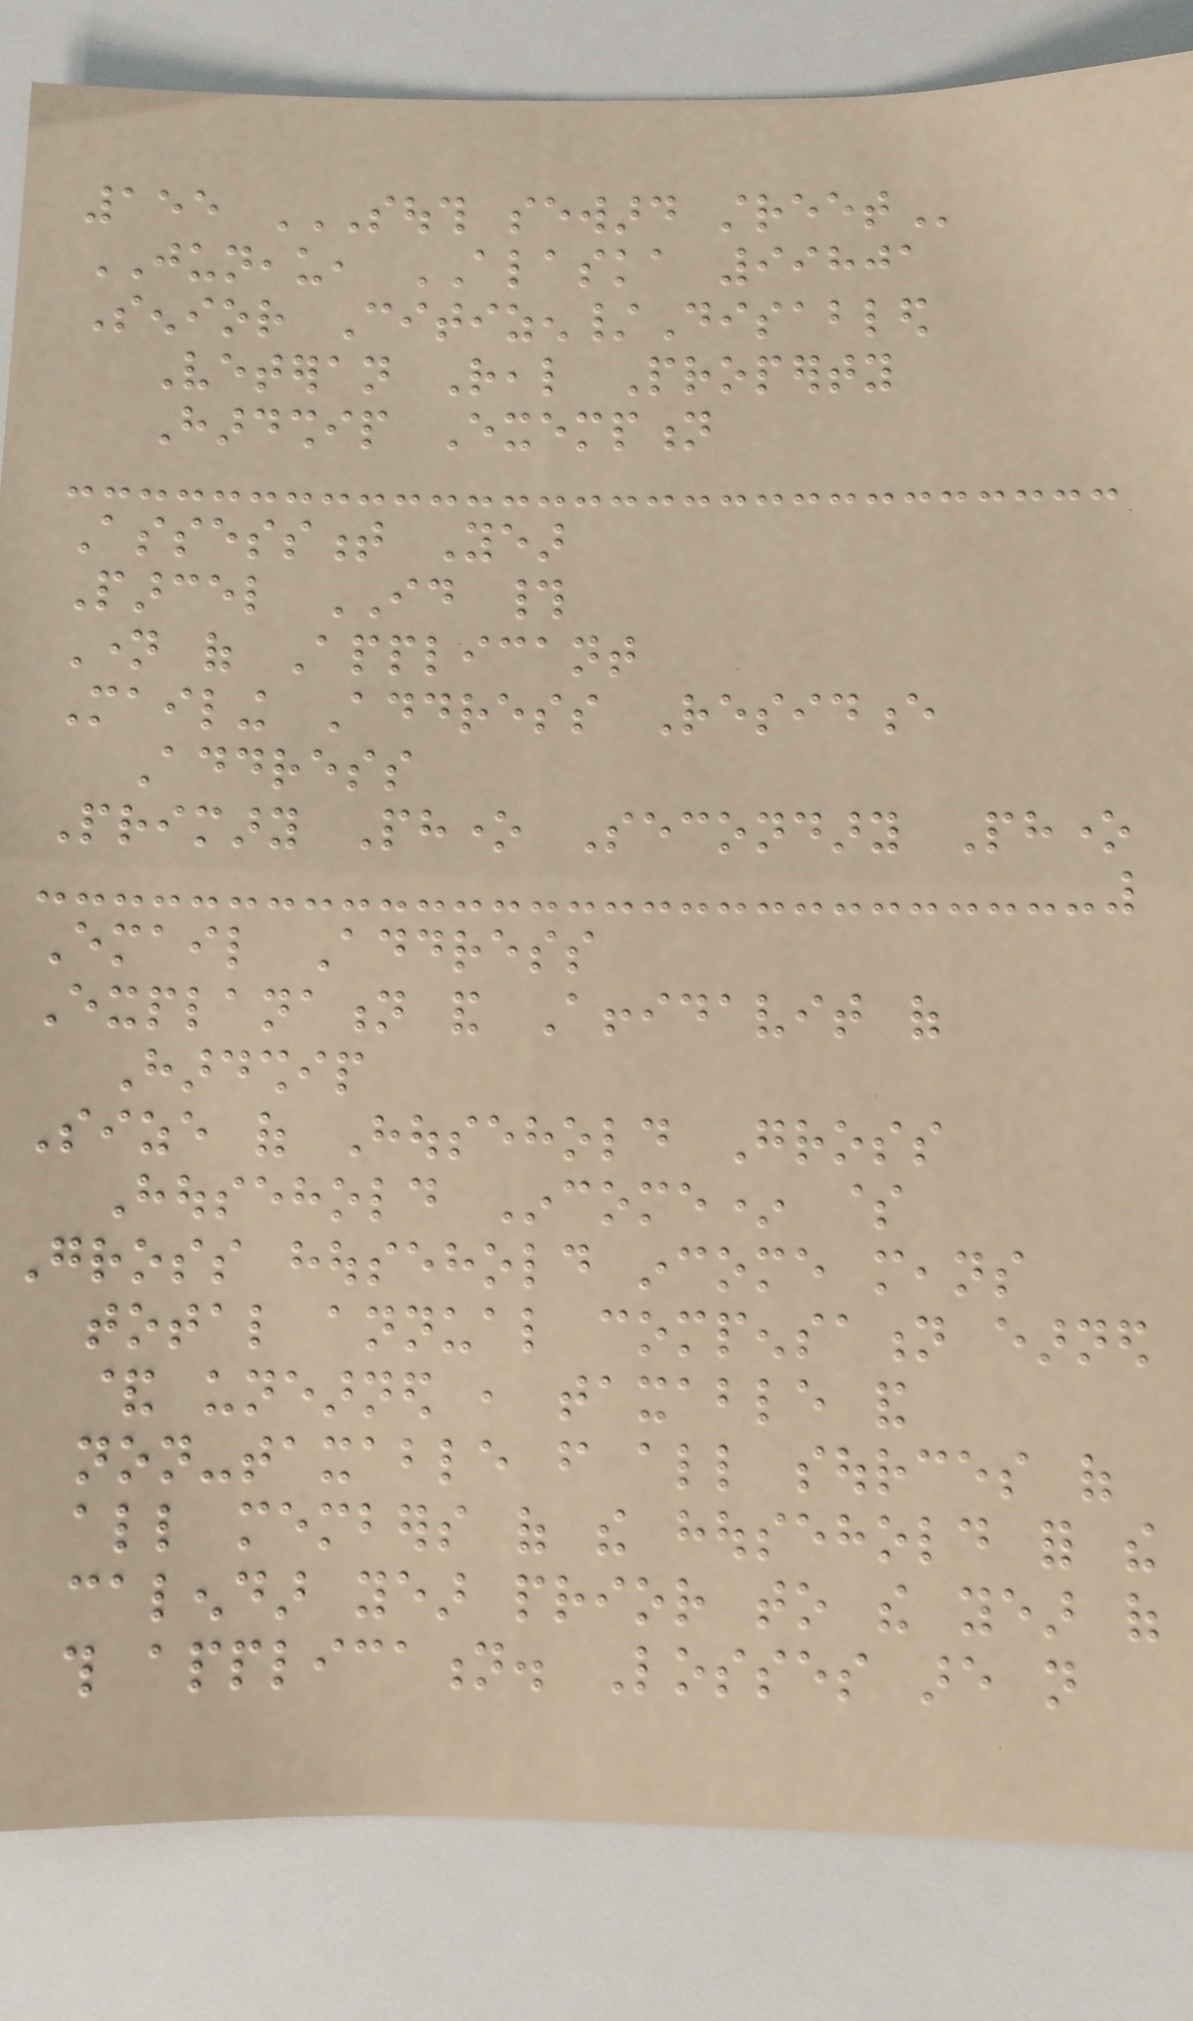155 SOUTH SEWARD STREET
JUNEAU, ALASKA 99801
Senior Citizen/Disabled
Veteran Real Property
Hardship Exemption
Assessment Year
Parcel ID #
Name of Applicant
Mailing Address Residence
Address
Primary Phone Secondary Phone
Email Address
Explanation and Affidavit of
Hardship
Size of Household Gross
Household Income* $
Gross household income means
total annual compensation earned
& unearned , taxable and
non-taxable from all sources of
all members of the household for the
calendar year prior to the year of
this application. Losses are not
